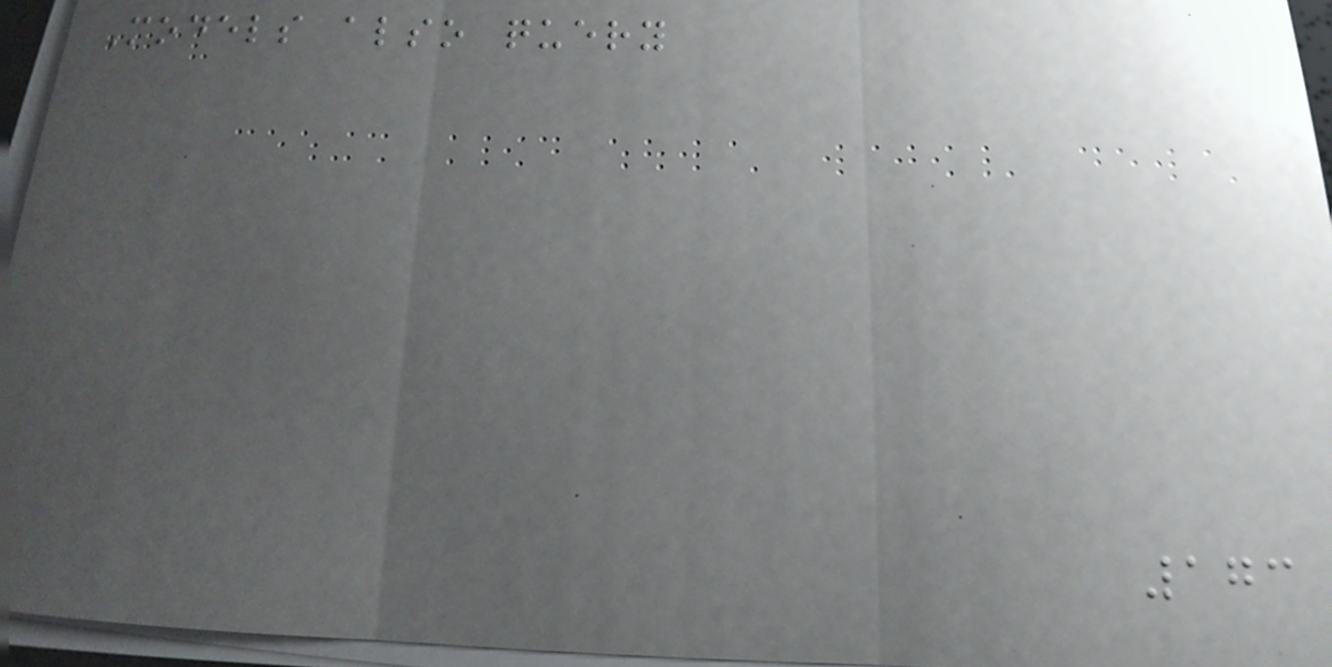Models also query
173
